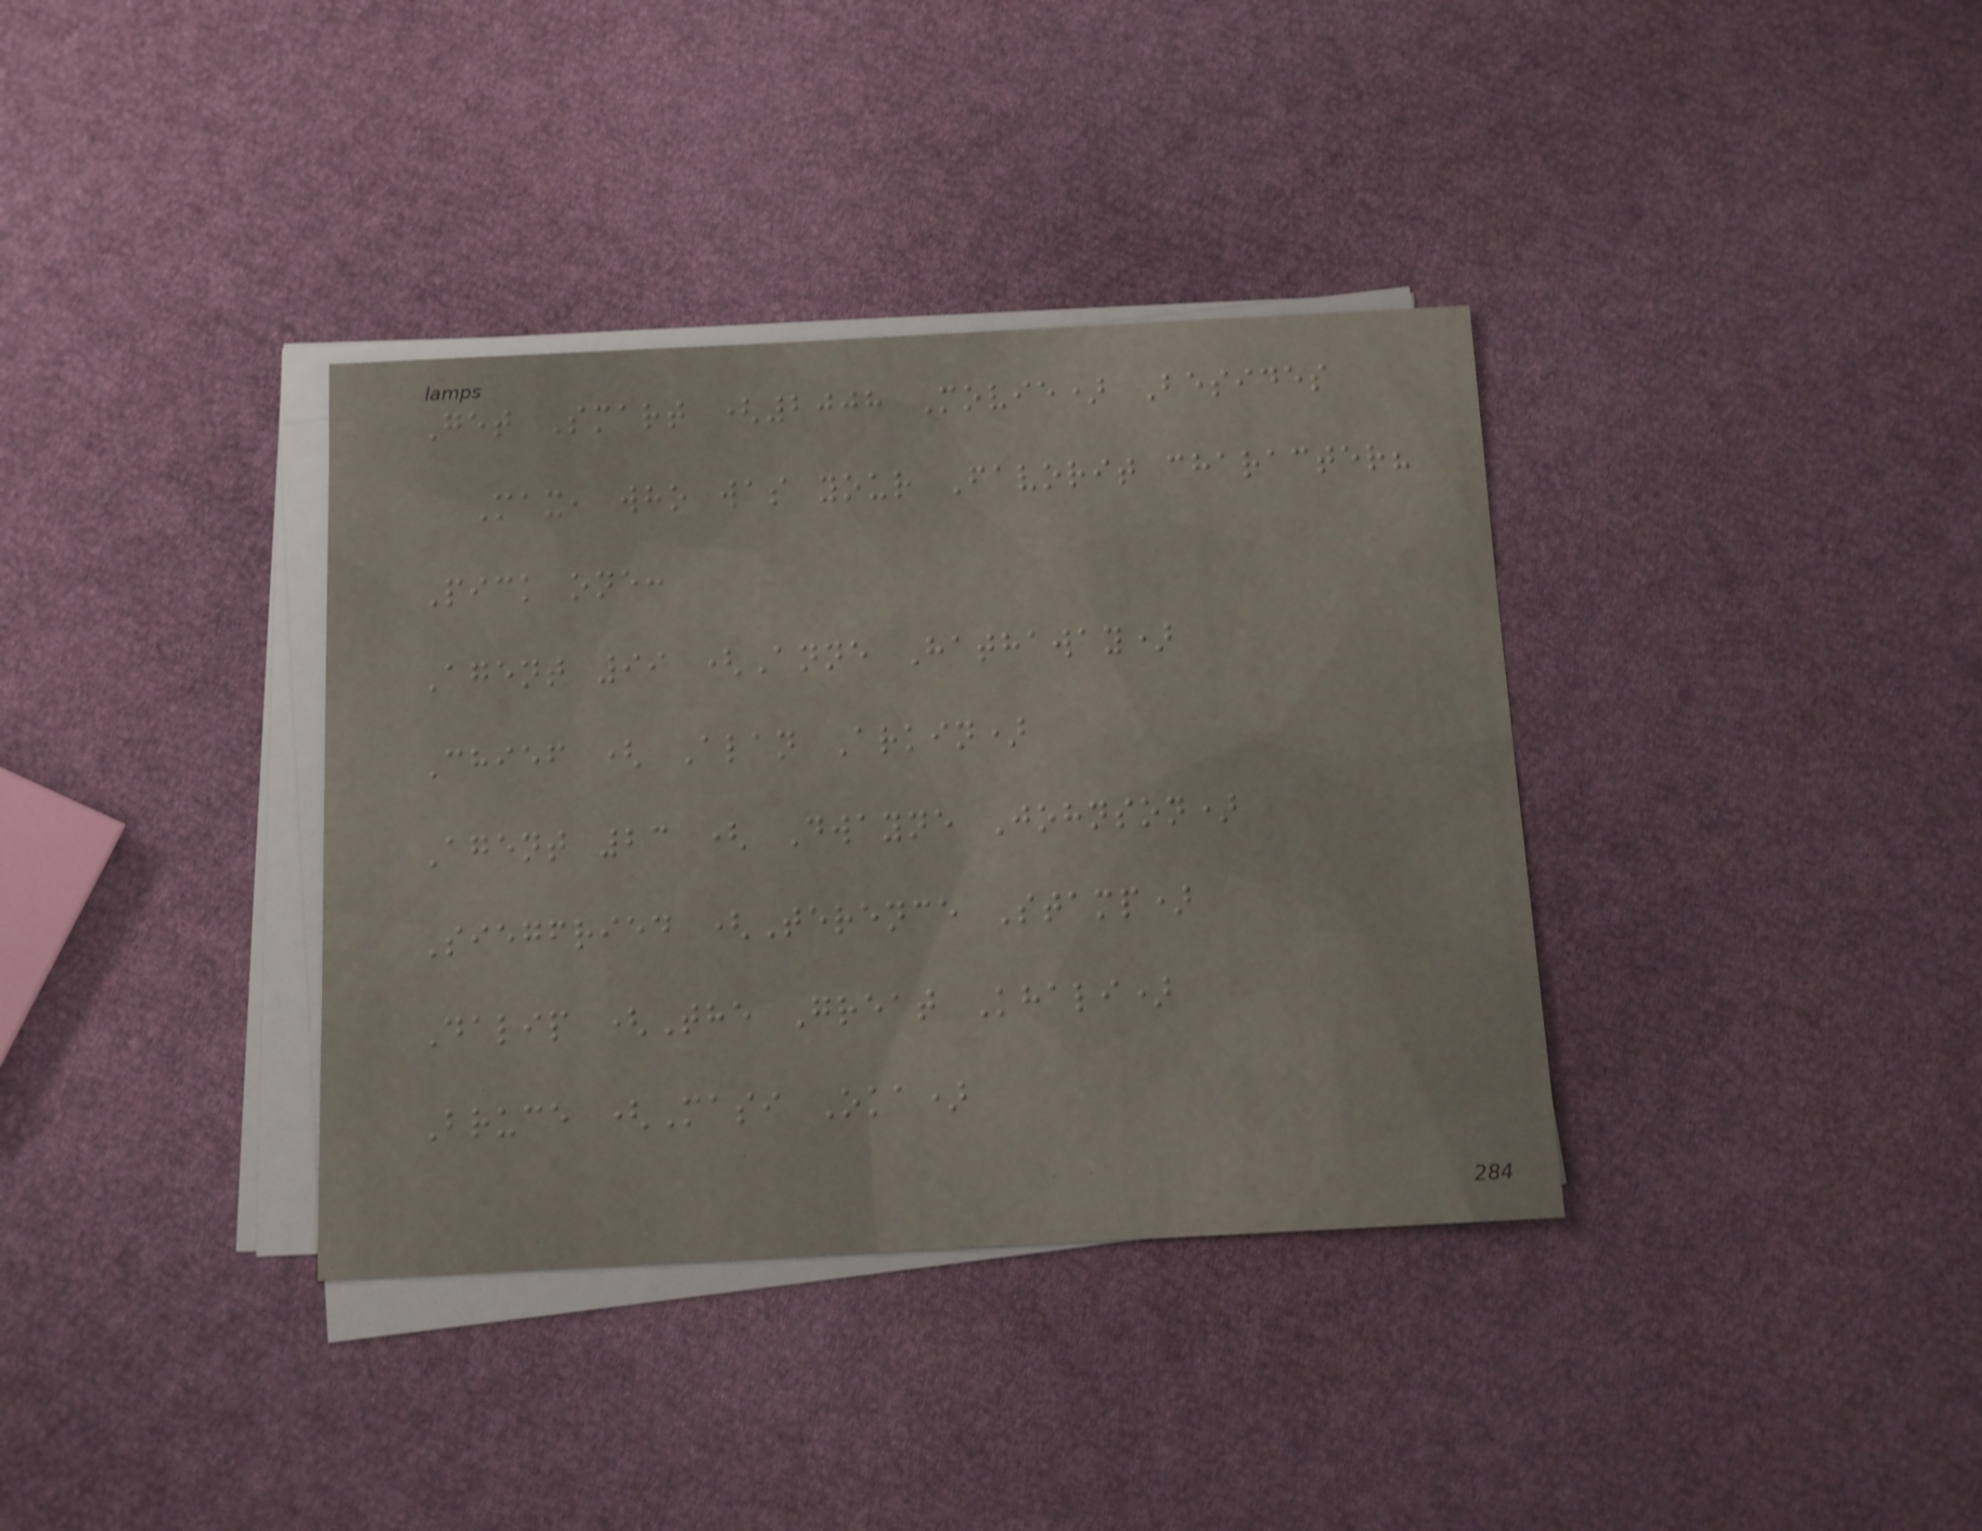Get Smart (2008 Movie) Besides
Max, who was your Favorit character?
Pick one:
Agent 99 (Anne Hathaway)
Chief ( Alan Arkin)
Agent 23 ( Dwayne Johnson)
Siegfried (Terence Stamp)
Dalip (The Great Khali)
Bruce (Masi Oka)
